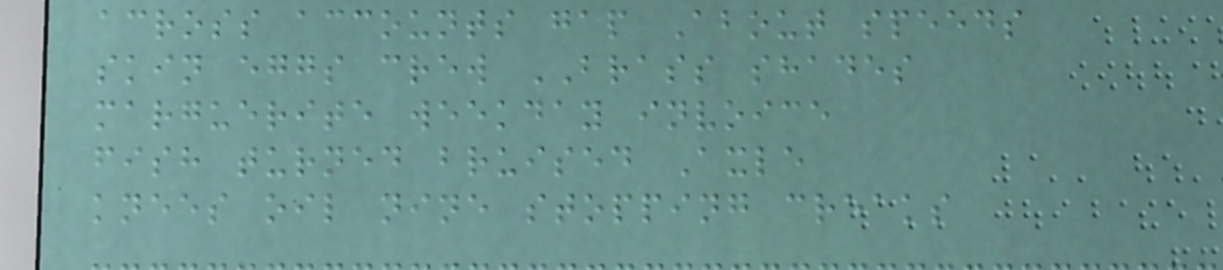across accounts gap About speeds
skin eggs crew BRASS shades
marguerite weekday invoice
fish turned bruised Axle
knees oil nine stopping creaks
